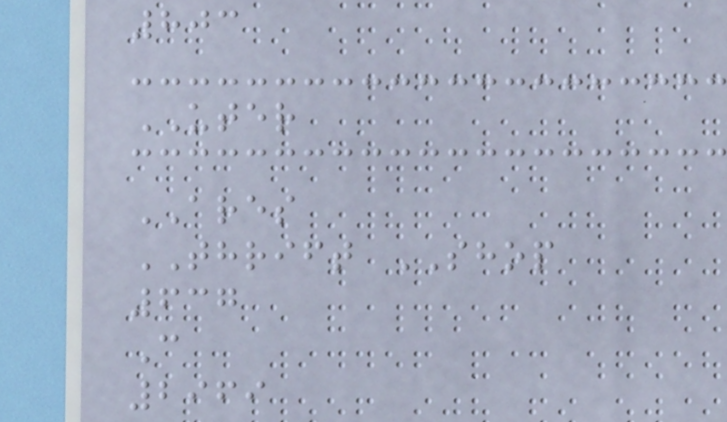803
UTER
ARES
THRIFT SHOP
637
C
2969
